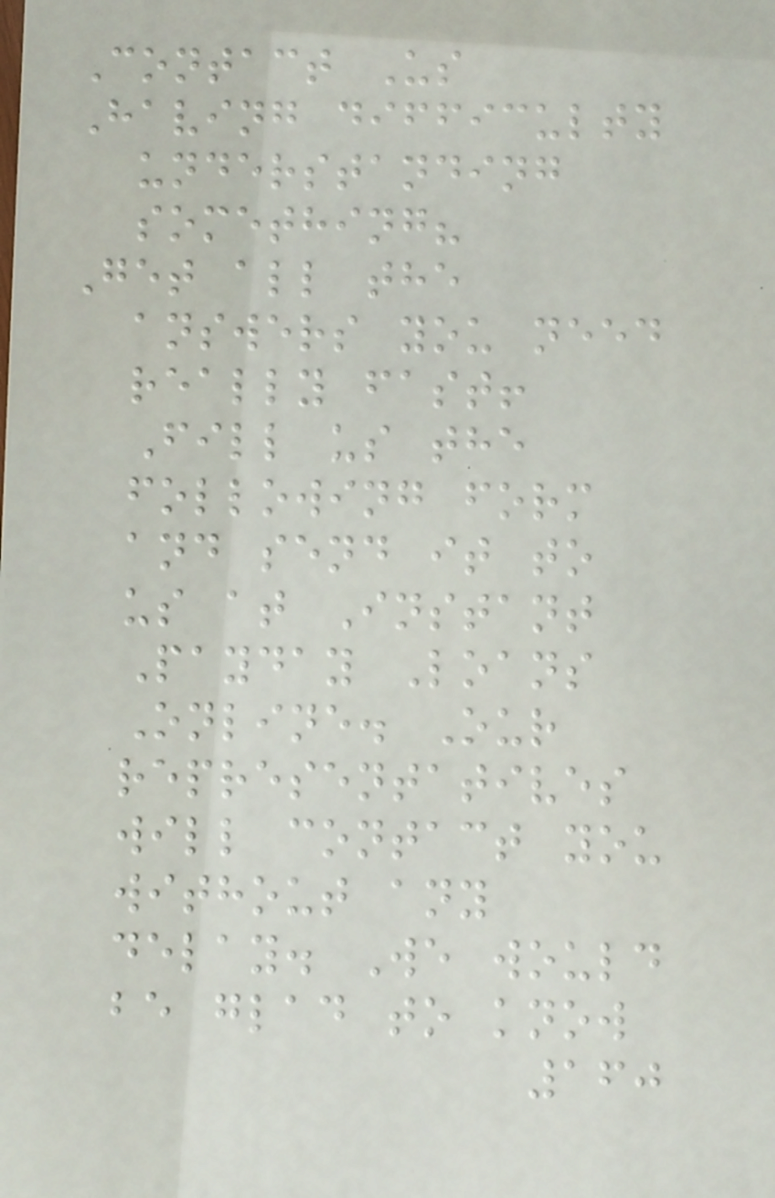Contact Us
Having difficulty
understanding
something?
Get all the
answers you need
really fast!
Fill us the
following form
and send it to
us at Instant
Payday Loans
Online. Our
representatives
will contact you
without any
delay. We would
be glad to know
160
